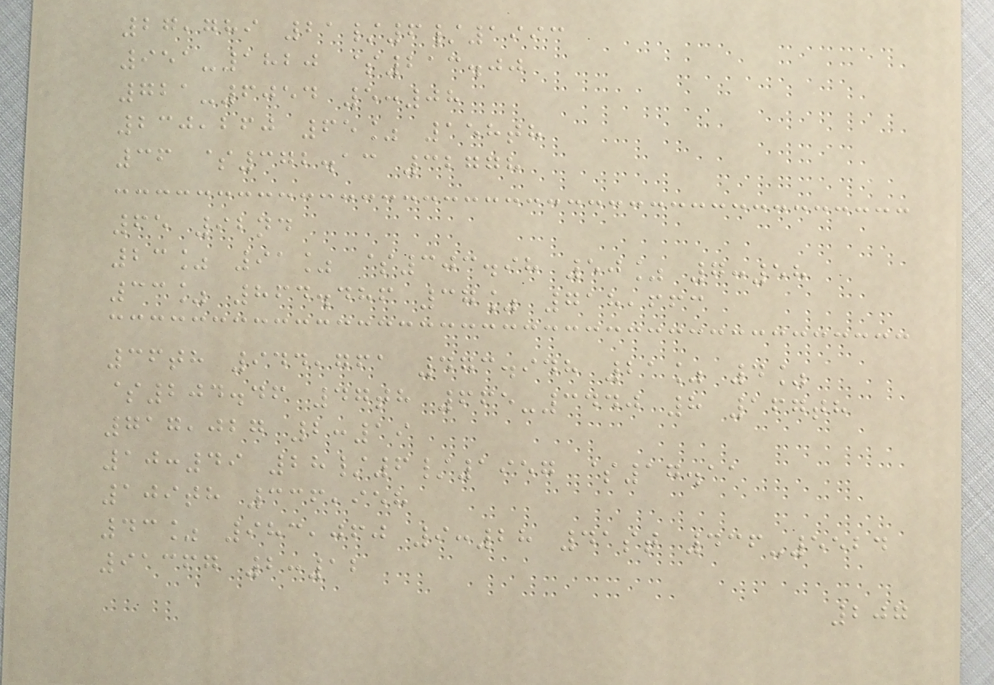27,789 21/6/1993
951-1820 $213.00
721-6054 5:08
230,260 65% 158th
36 $372.13 32778
65 92nd
23% 91% $303.98 50% 7:58
33% 864.486 37% 718,663
36th 944,761 473.948 21% 4%
$204.46 47th 665-3440 8 167th
717,027 2:19
10:49 28/6/1957 $17.11
109th 336,958
43% 983,060 9:28 41st 436-5524
91367 2:12
207
